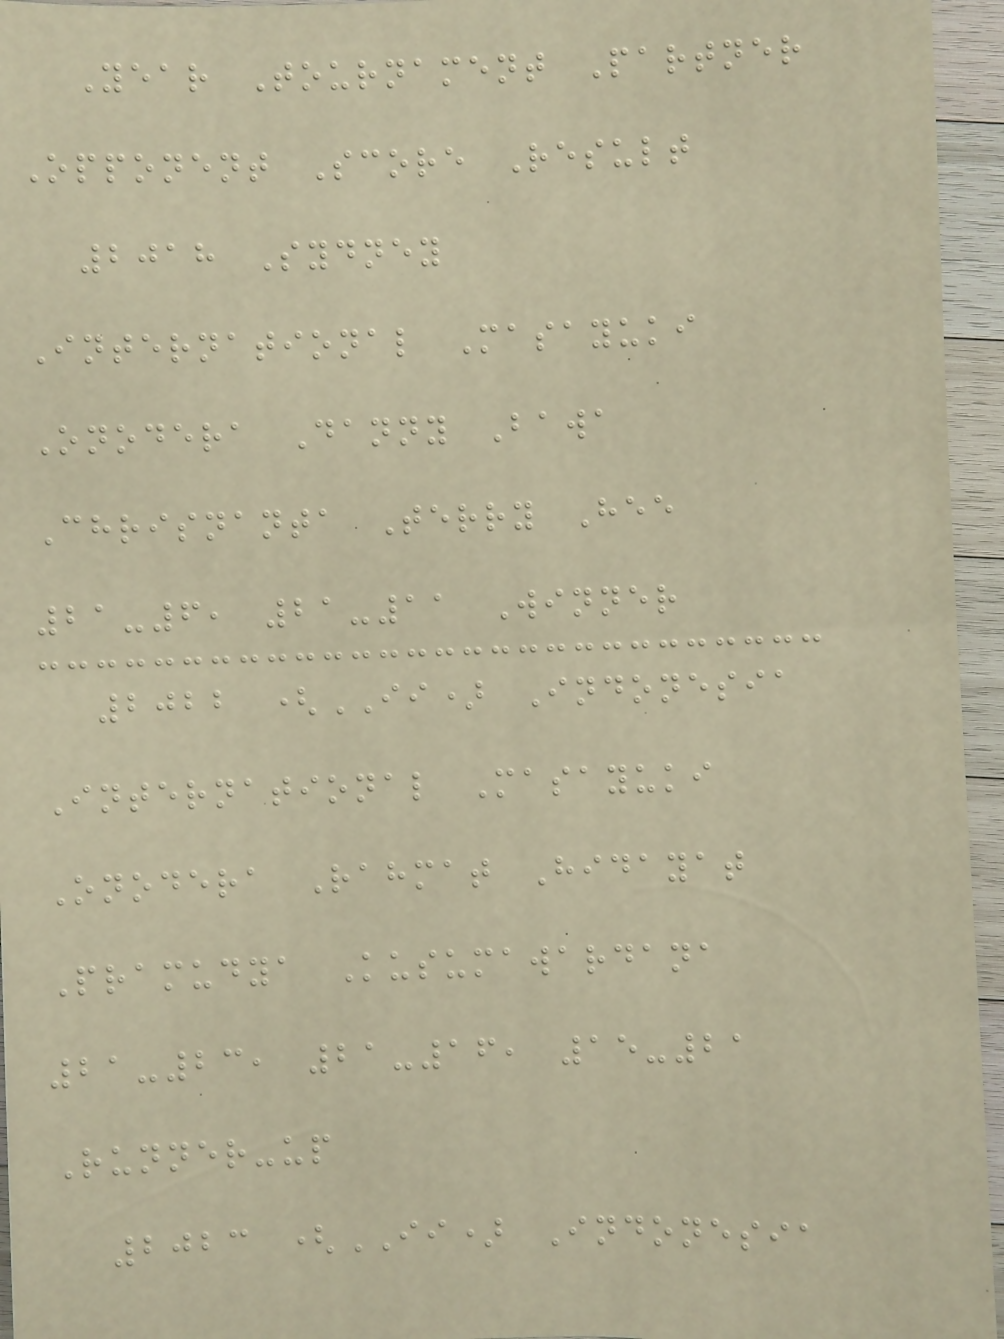Year Tournament Partner
Opponent Score Result
2018 Sydney
International Masayuki
Onodera Danny Bawa
Chrisnanta Terry Hee
21-6, 21-11 Winner
2022 (II) Indonesia
International Masayuki
Onodera Rahmat Hidayat
Pramudya Kusumawardana
21-23, 21-16, 15-21
Runner-up
2023 (II) Indonesia
